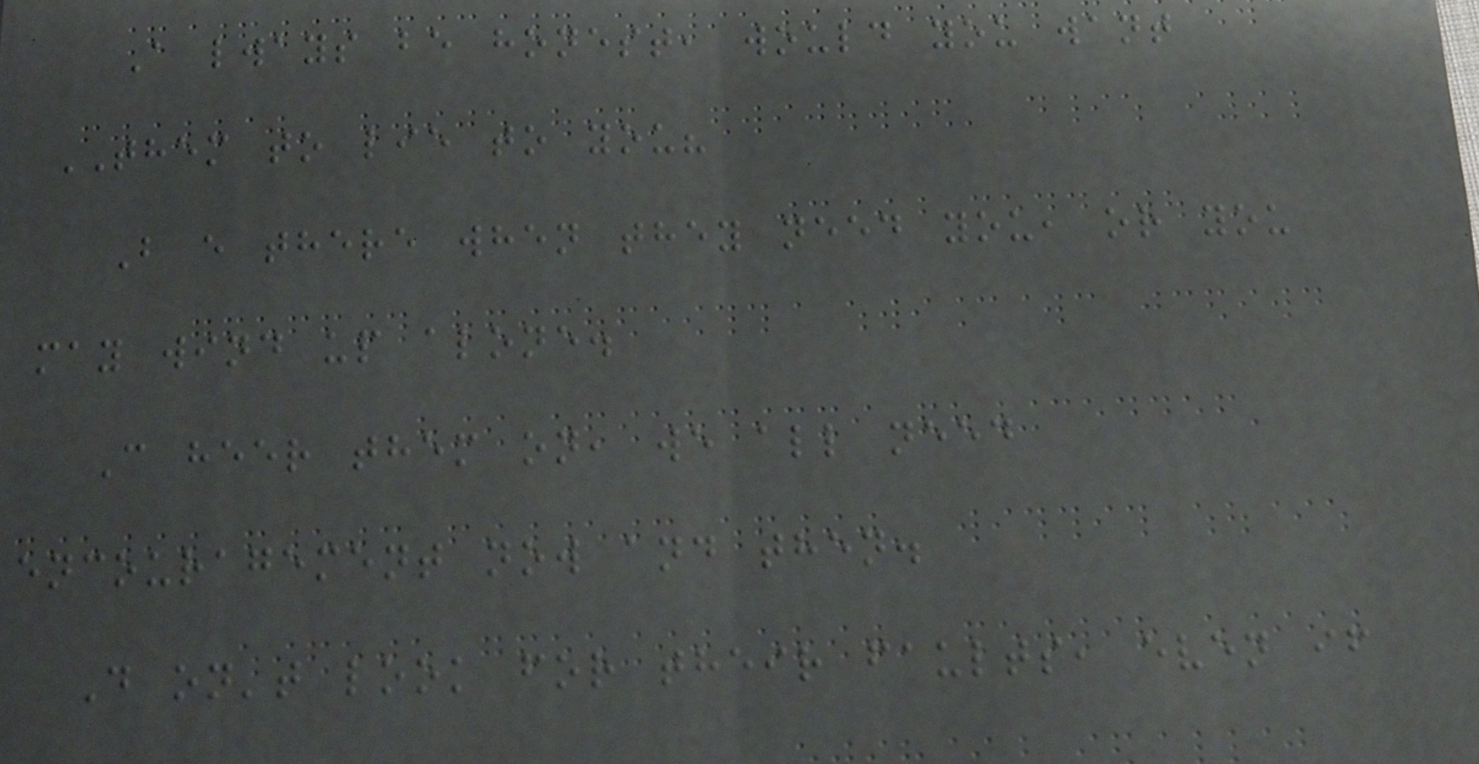A lways be honest, would you want
THEM to lie to you?
B e there when they need you, or you
may wind up alone.
C heer them on, we all need
encouragement now and then.
D on't look for their faults, even if
